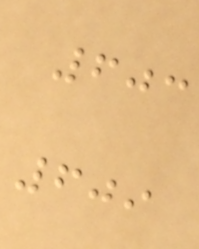603
609
